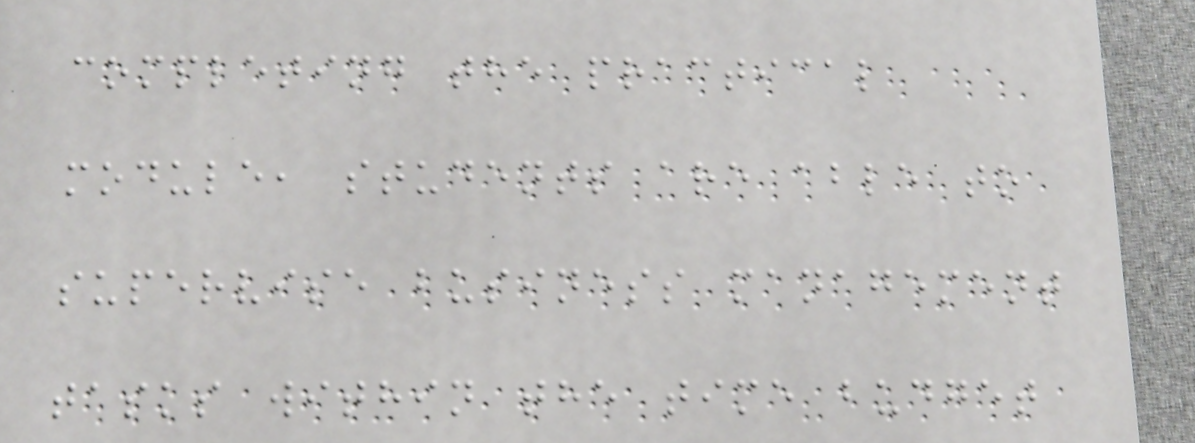completing the practical
module, students are able to
supervise business management
tasks within the time budget
